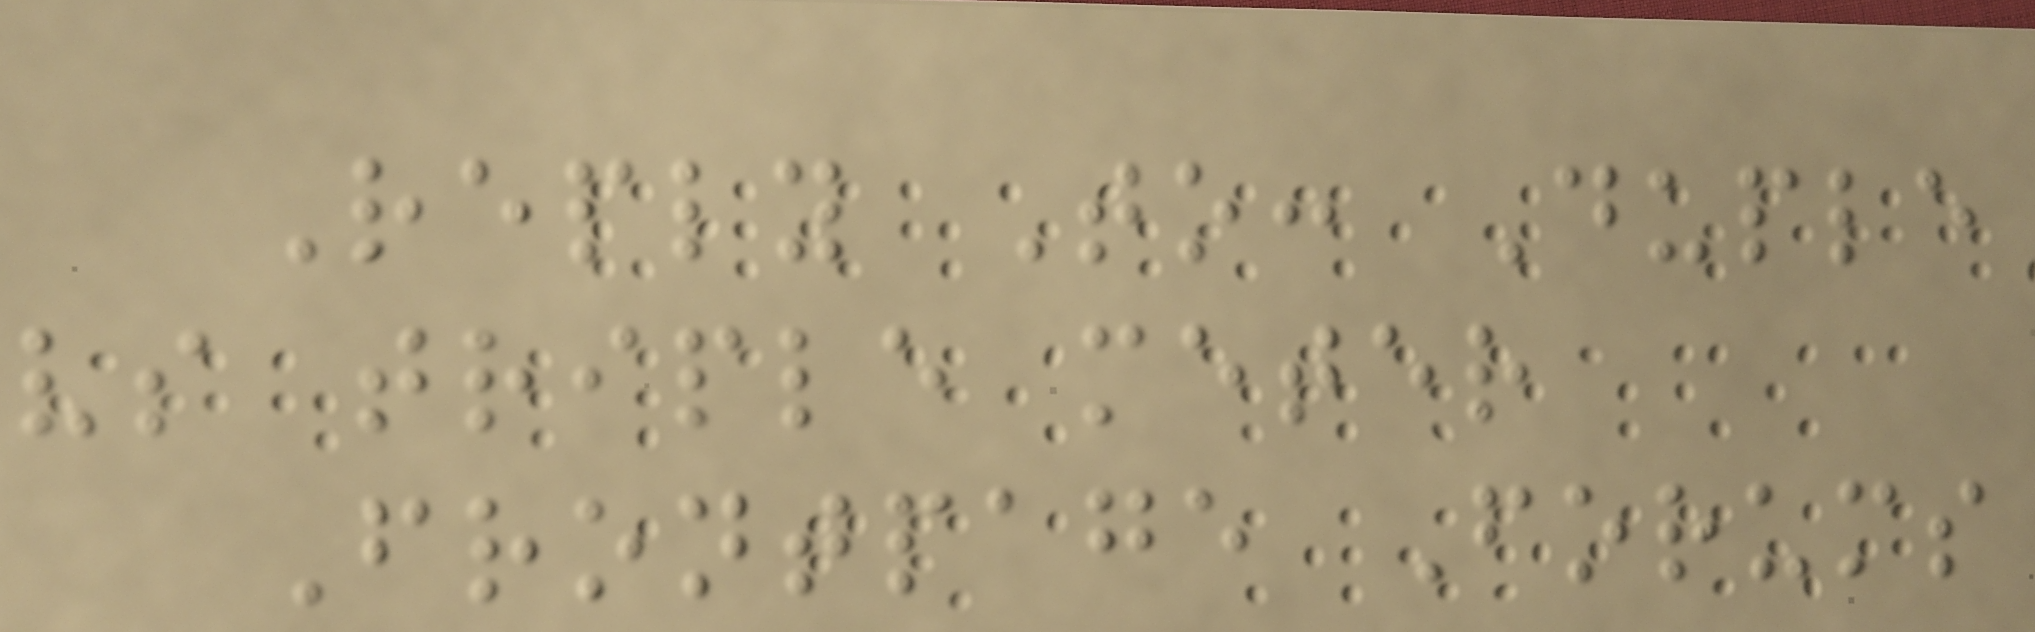Reply To: Duple
vs triple meter
Frontpage Forums
